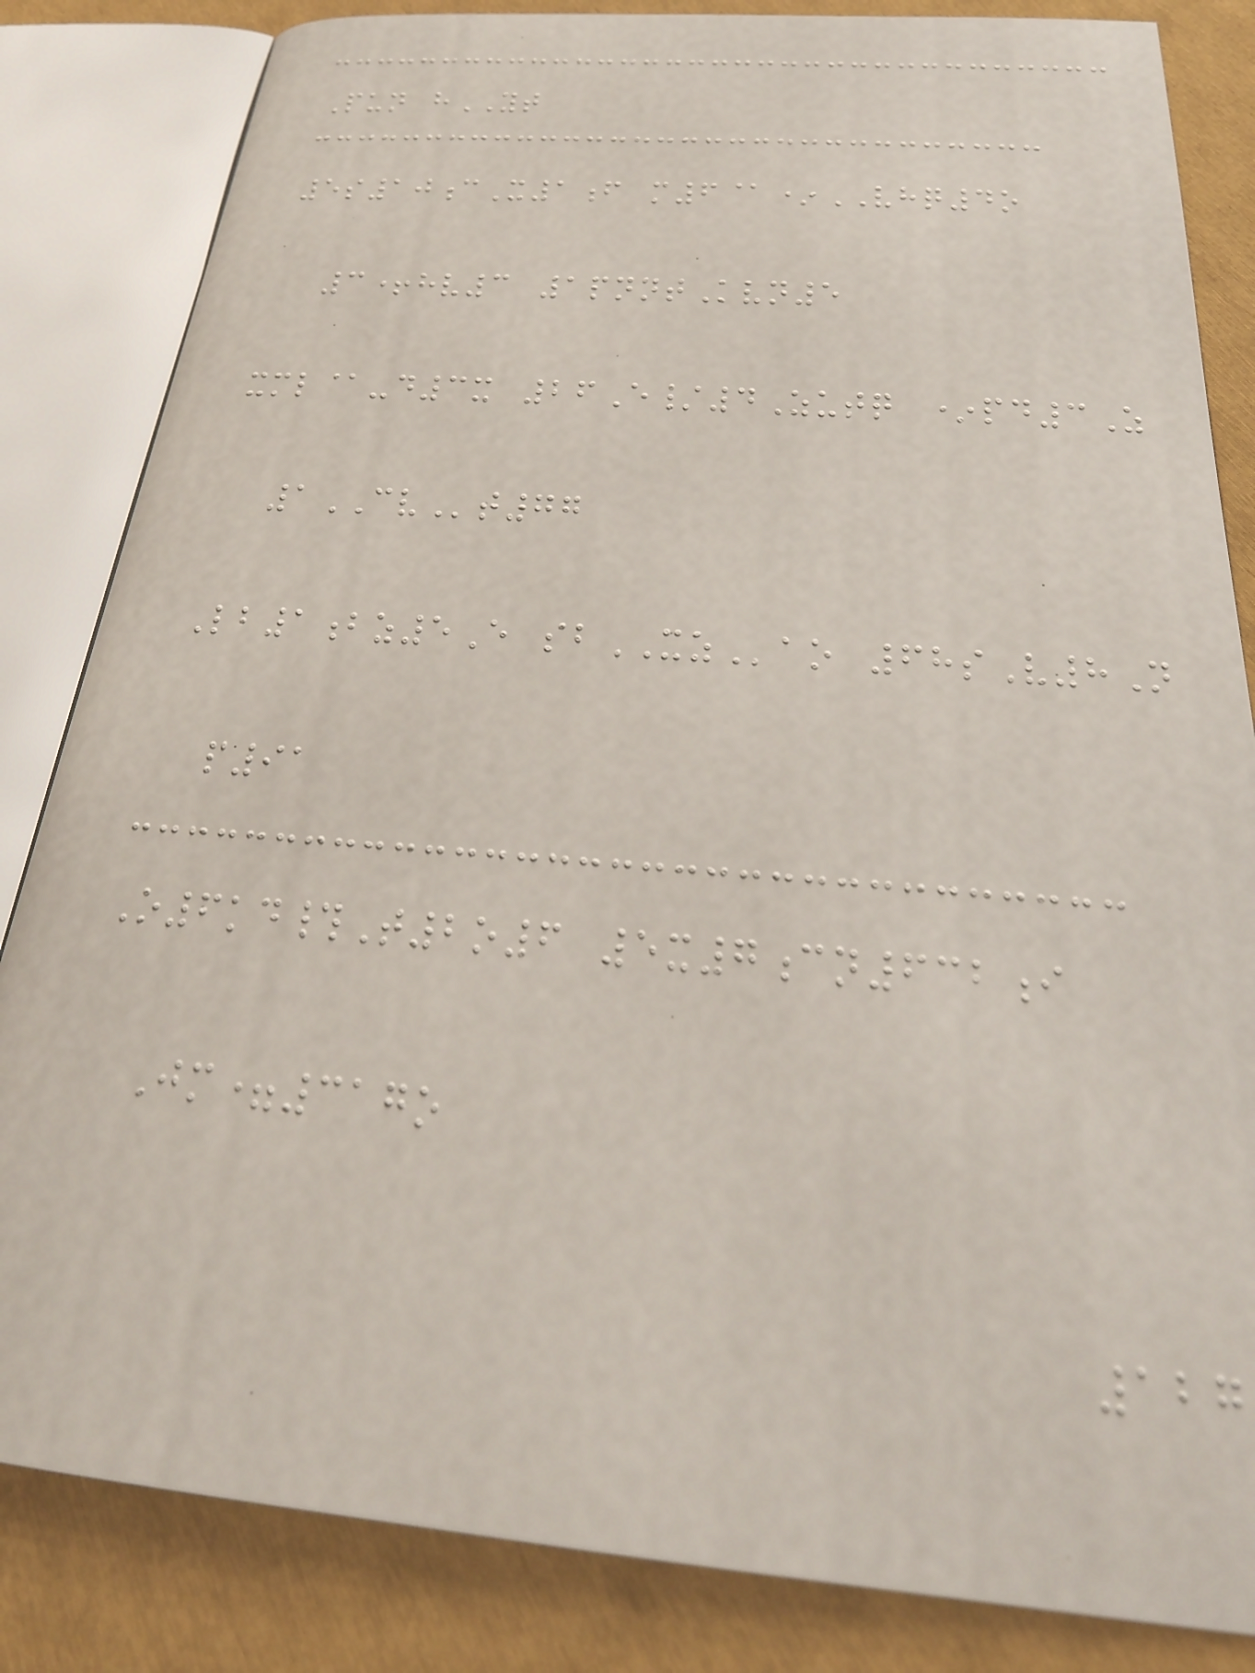Pun hYT
5s10cX1f m6@*VHQ4o
3+hv3 1pnntKvn5
xml@-d3x 26E/4Zutq *pd3Z
1CVt77
Lb1bz5E sbXZao 68sV8N
p91
O6kd#T2o6 5x7cn632i
Jm=317o
127
